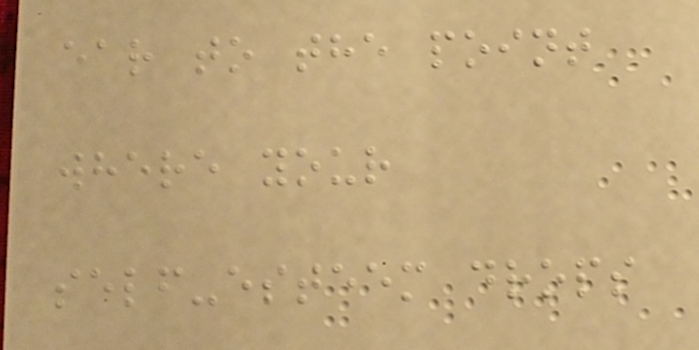ear to the point
where your
self-esteem drops
